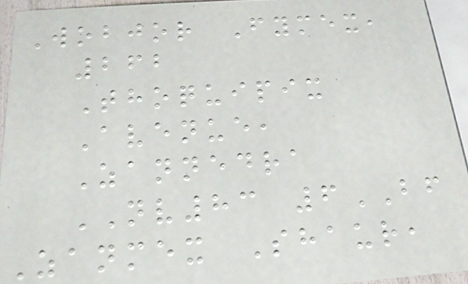Wobjor Fymex,
262
Thoquipix
Avenue,
Zannedra
NV83 6BF
Zanmex Shaur,
